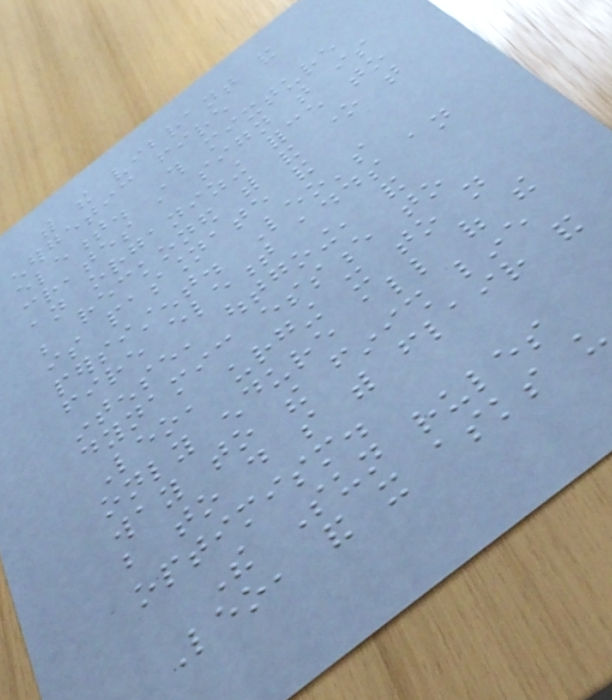with the vibrant and
energetic fire
element. This mixture
creates a sign that is
an organizing force to
be reckoned with and one that
is passionate and
persistent. Leo's
fire element adds an
intense, outgoing, and
dynamic essence to
Leo, urging it to not
only endure all of the
way to the finish line
but to do so with flair and
optimism.
The Sun rules
Leo, and it asks us
